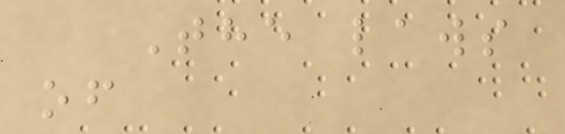The laws
of
